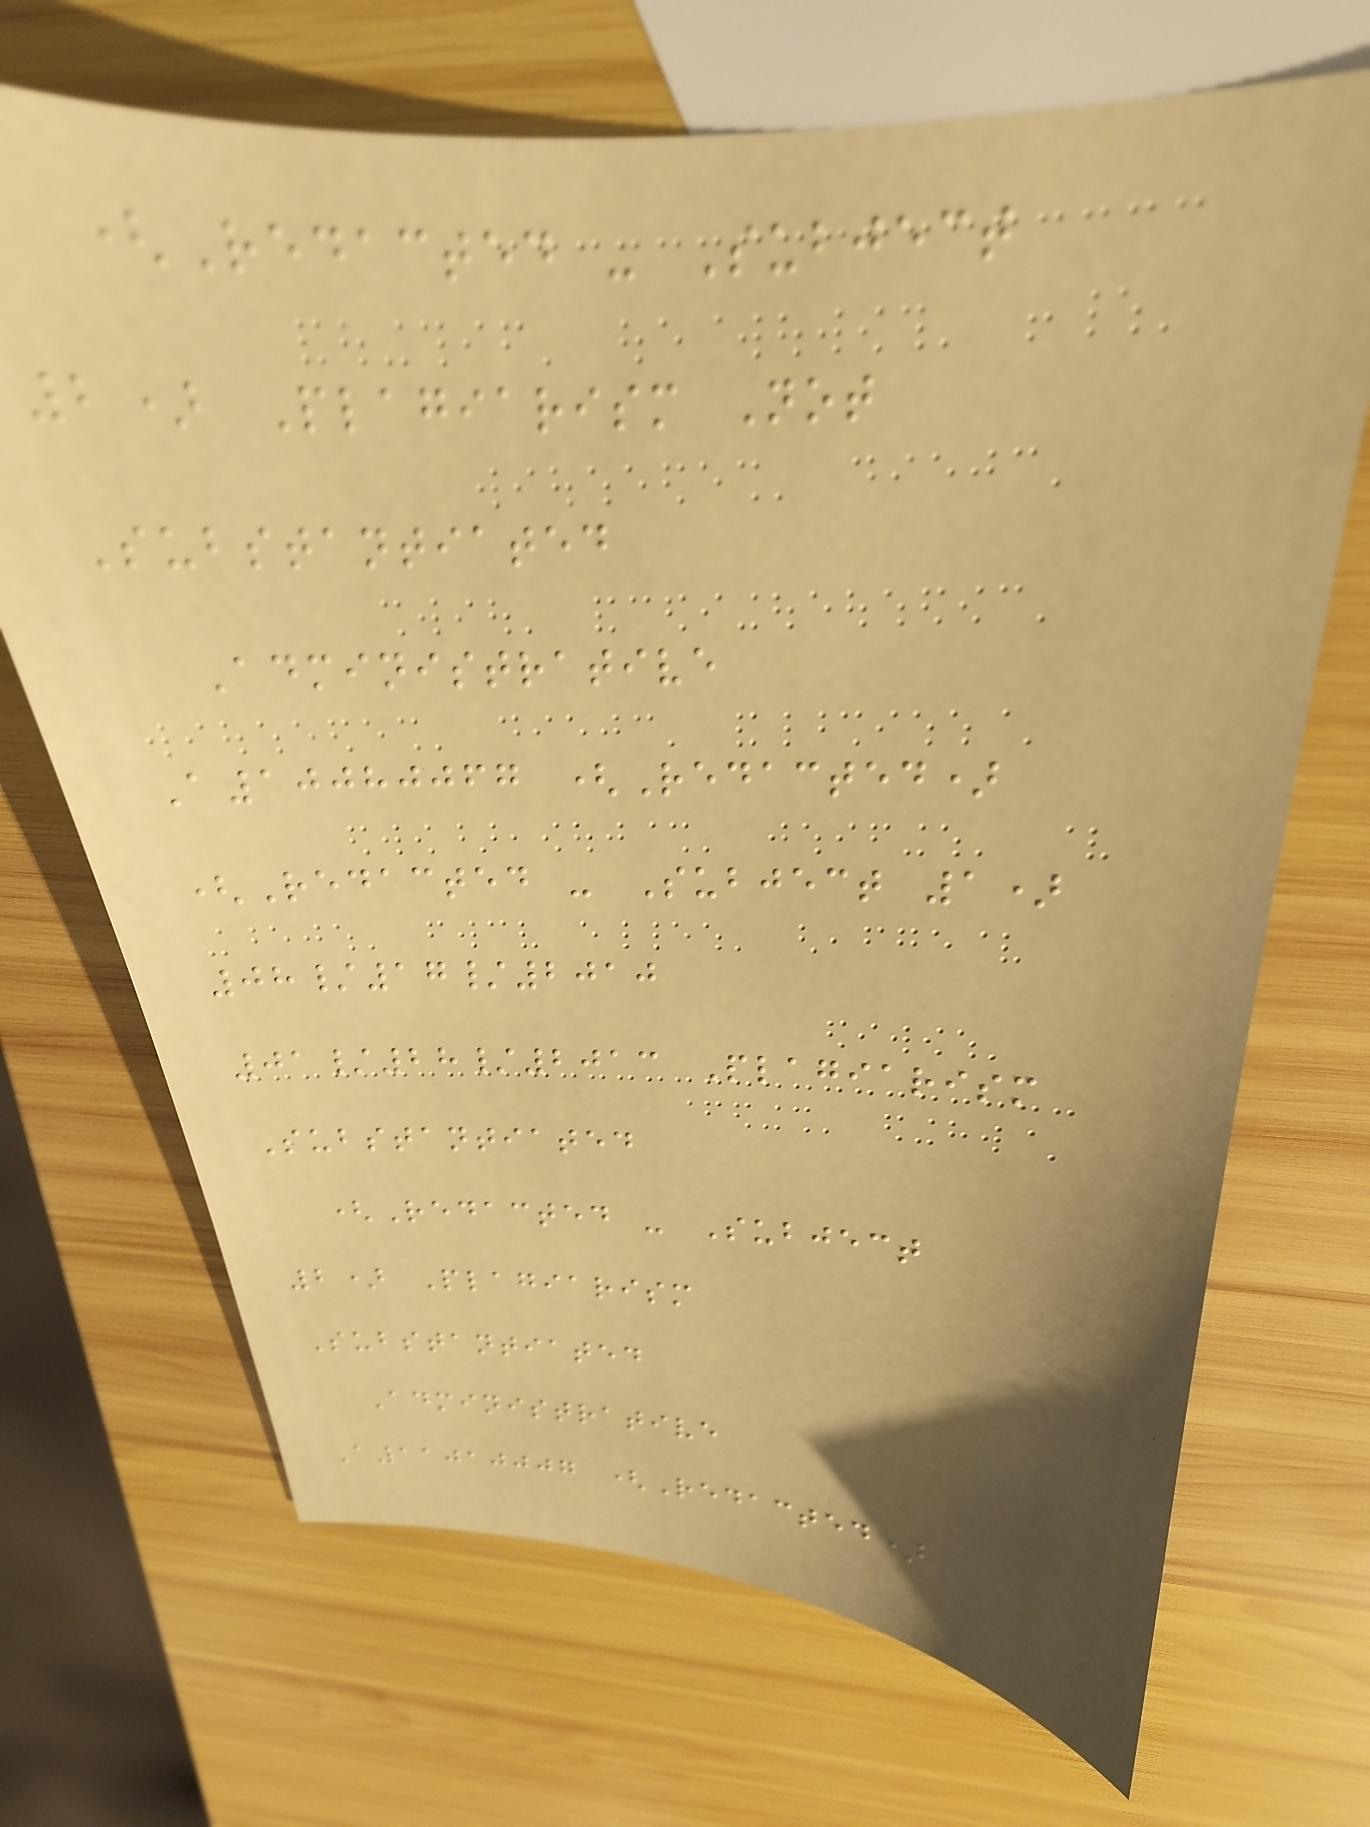(Redacted - Subject
2) Plagiarism Not
Substantiated
Administrative
A10080067 (Redacted)
(Redacted - Subject 1)
08/17/2010
01/28/2013 Plagiarism
Substantiated
(Redacted - Subject
2) Plagiarism
Substantiated
Administrative
A11010007 (Redacted)
